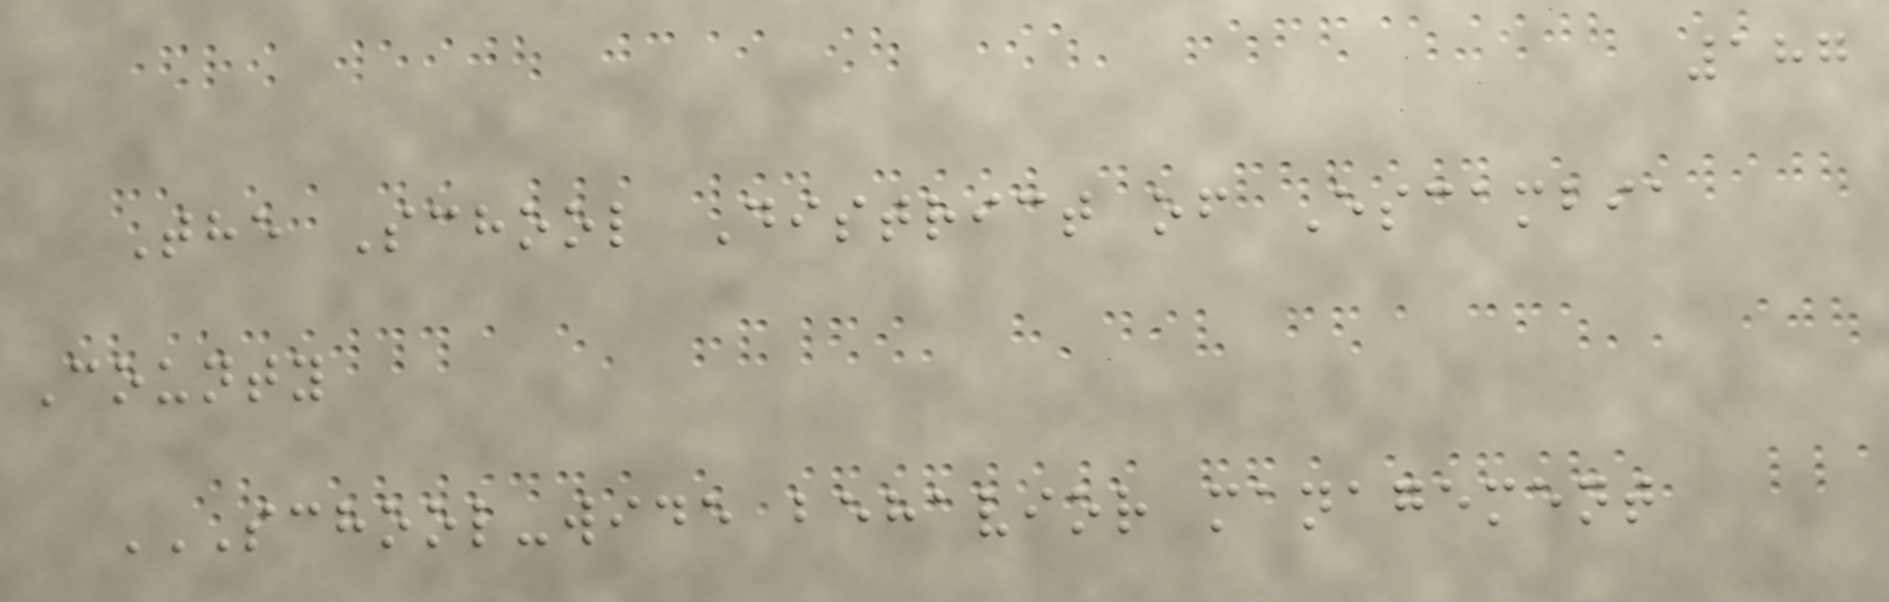187
The School District of Escambia
County
SCHOOL-WIDE BEHAVIOR MANAGEMENT
